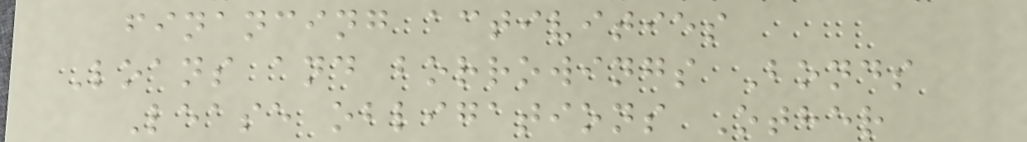financing activities
Loans and borrowings Bonds
Lease obligations Other
